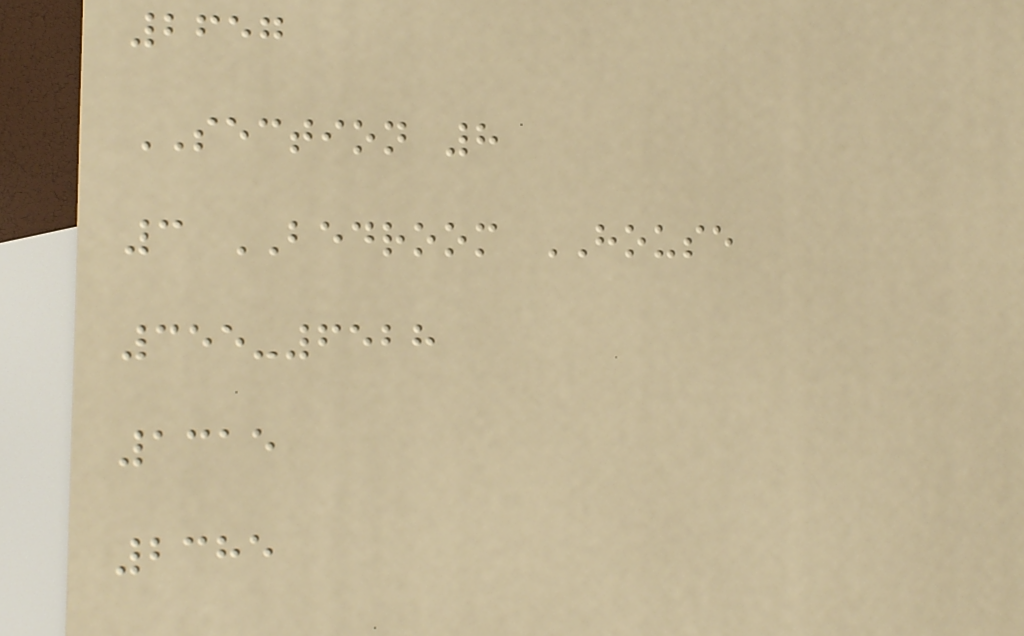2657
SECTION 8
3 BEDROOM HOUSE
355-6528
1315
2385
